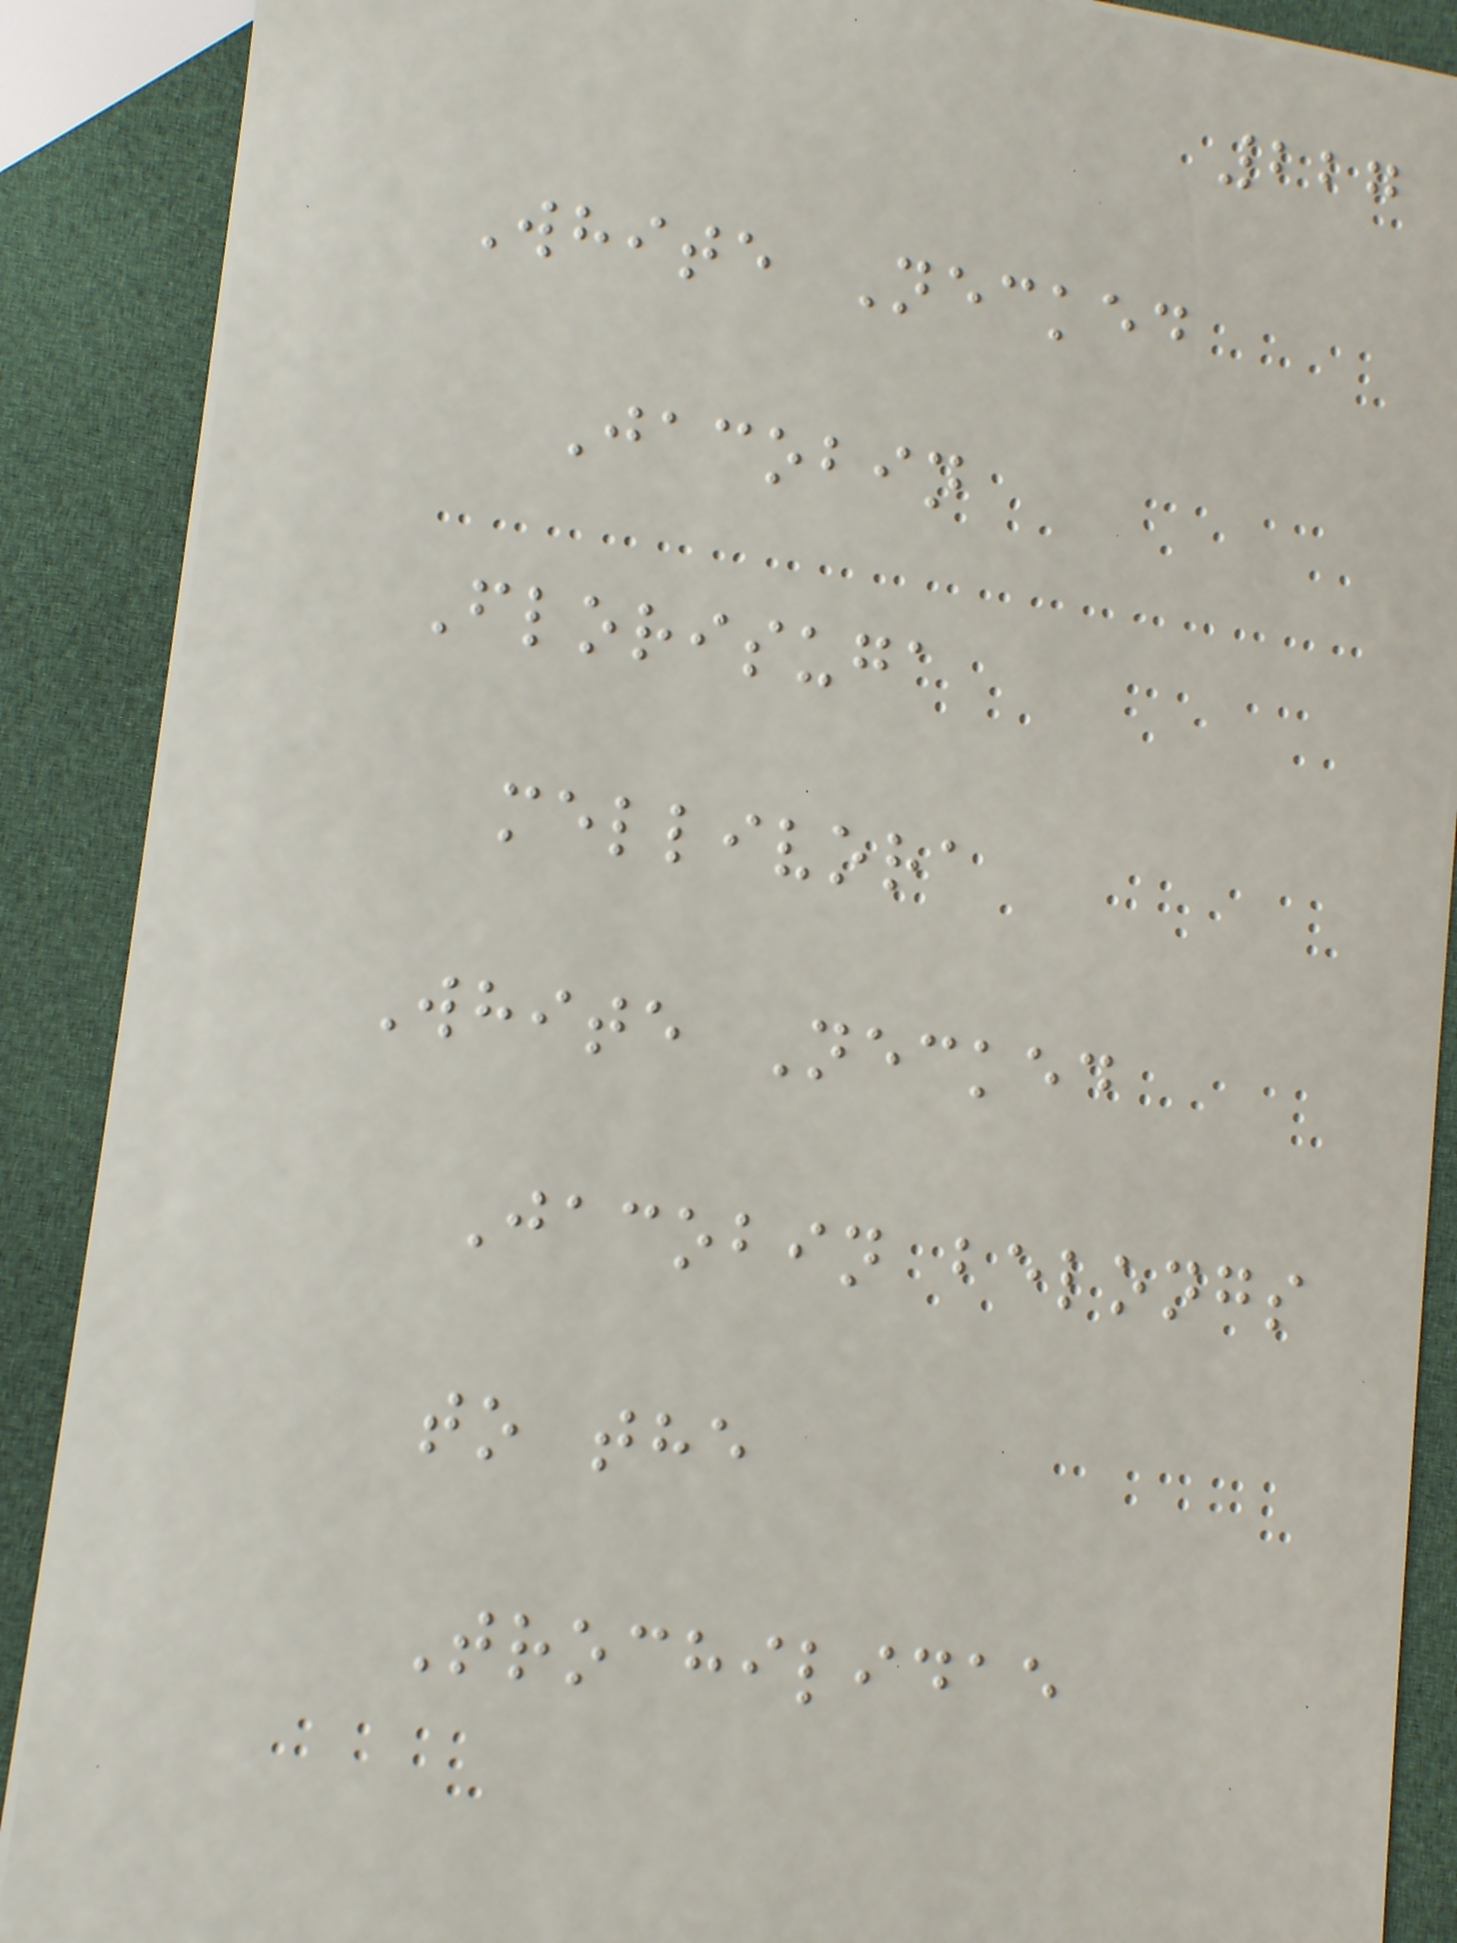227
White Necked
Jacobin
Florisuga
mellivora
White Necked
Jacobin belongs
to the
Trochilidae
